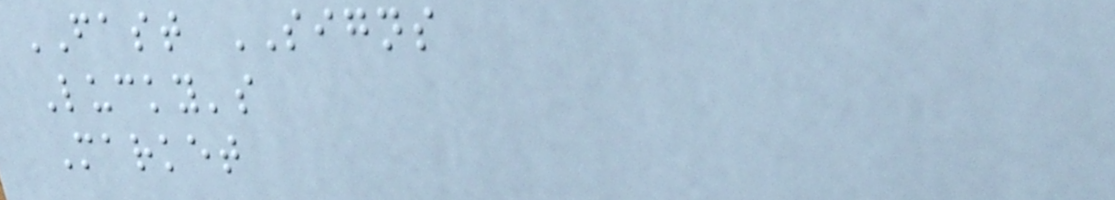FAST SIGNS
Lucky's
Market
